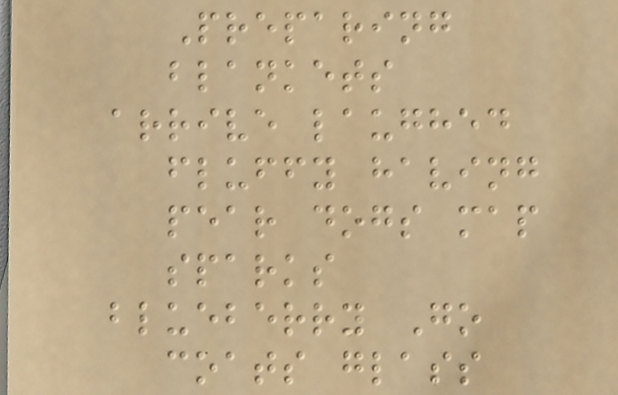Preparing
blankets
arrive laughed
fluffy having
pear dogs map
sparks
blueberry Go
coats glass
